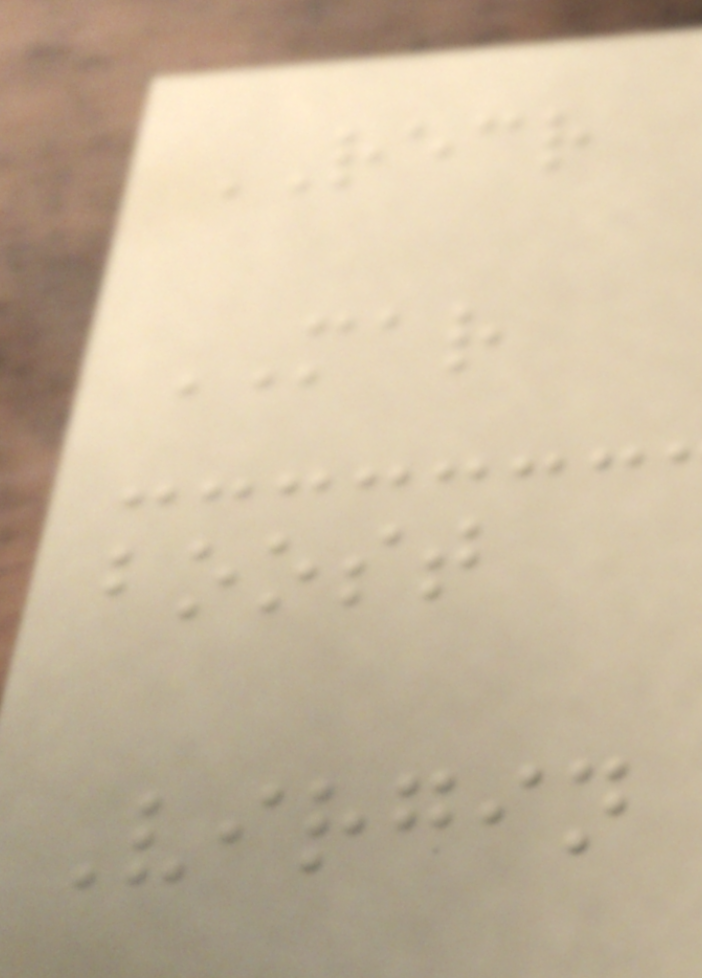RECR
MAR
boost
Virgin
